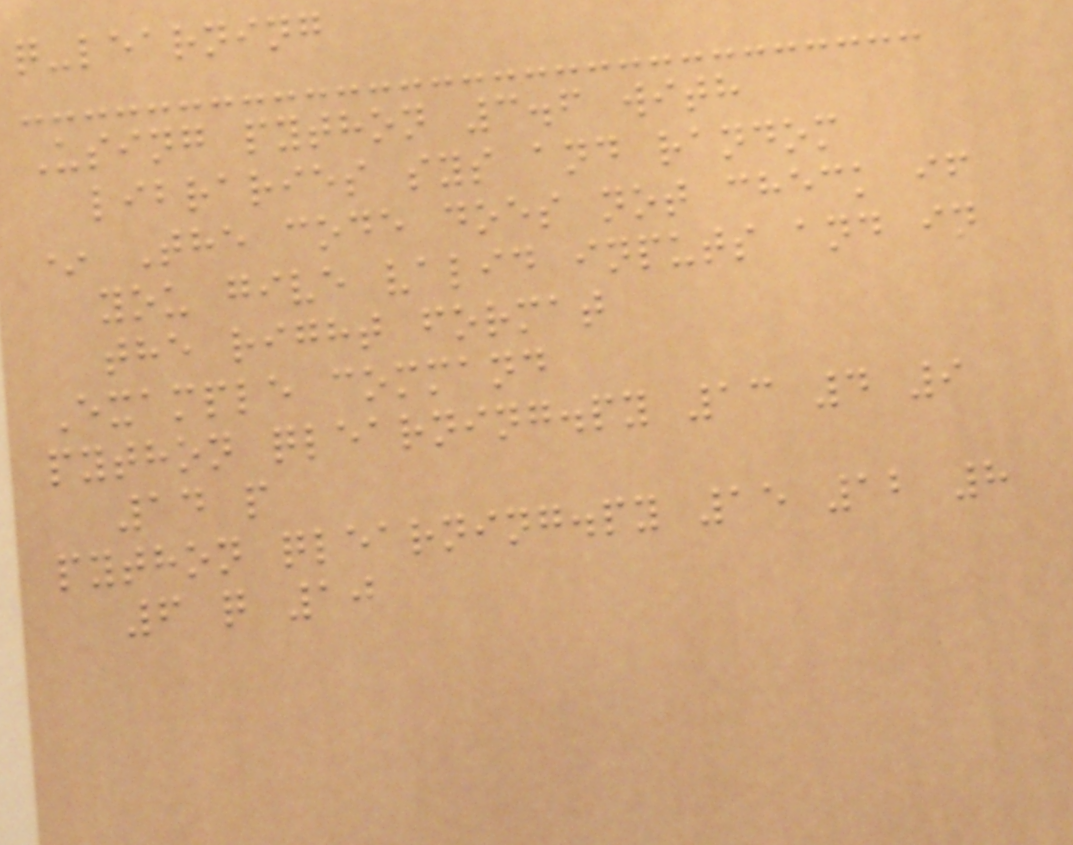q-learning
Using python 3.6 with
libraries sys and random
* The code does not check if
you give valid inputs and in
the right format
Example command
python qlearning.py 13 4 9
14 p
python qlearning.py 15 12 8
6 q 10
